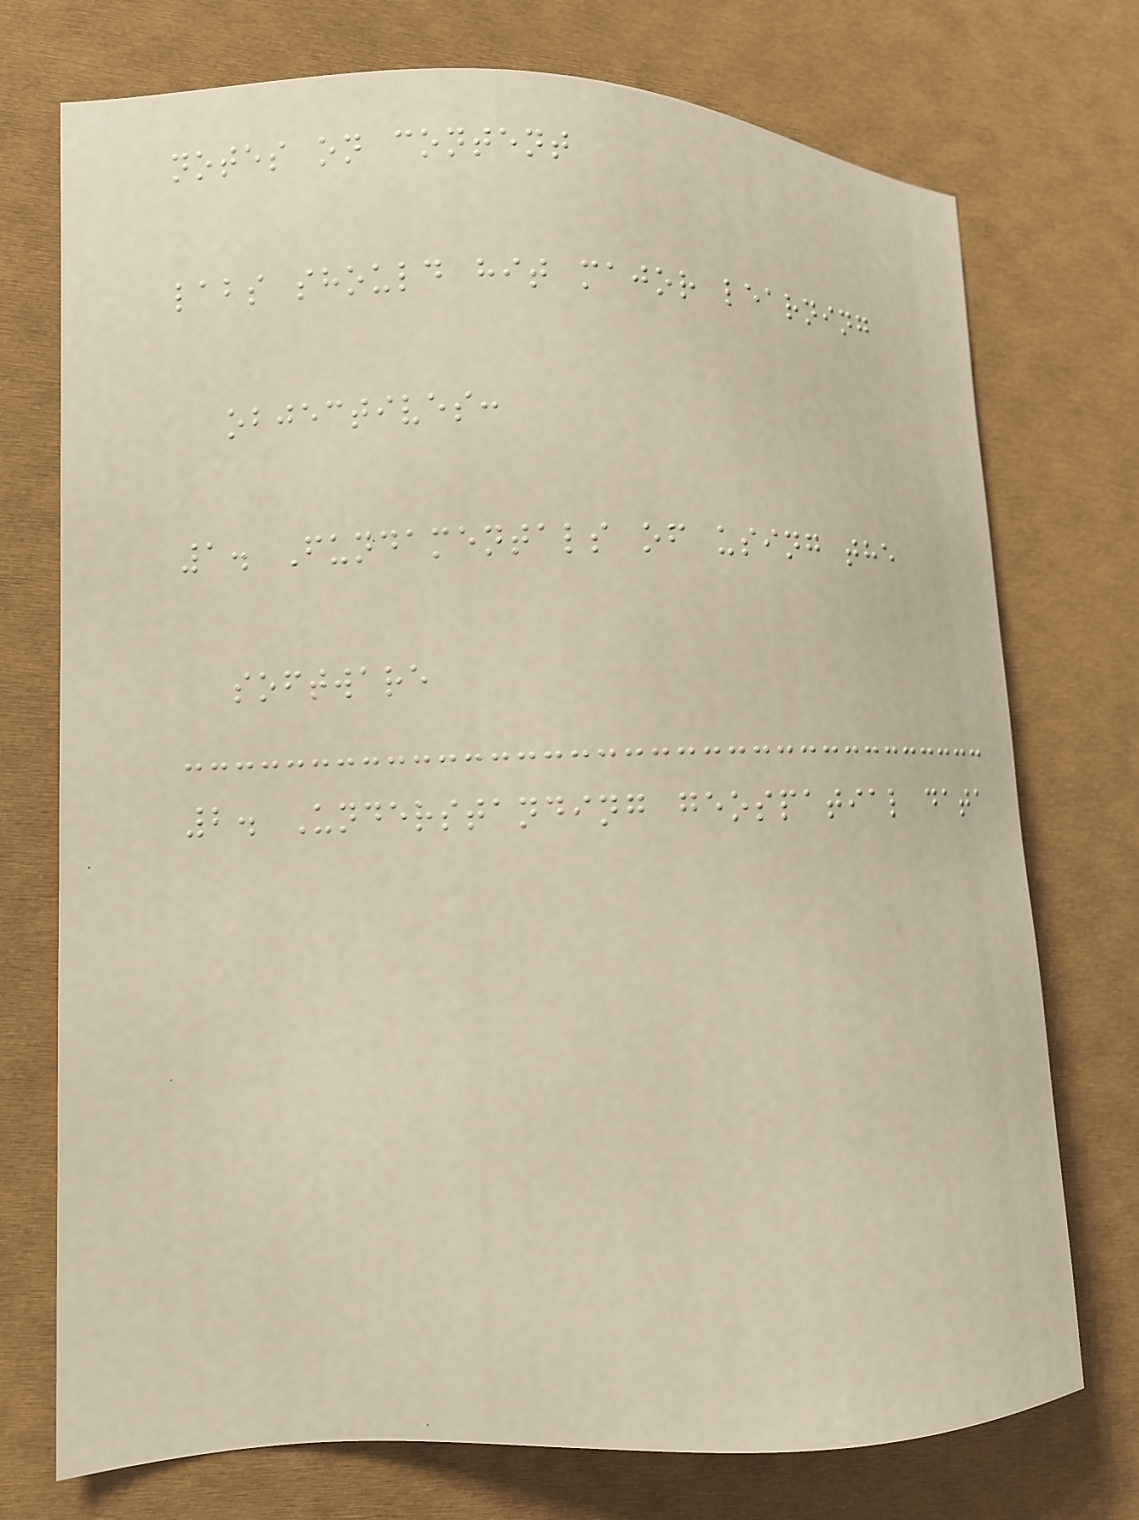notes on content
labs should hit major learning
objectives:
1. Fundamentals of using the
software
2. Understanding geospatial data
